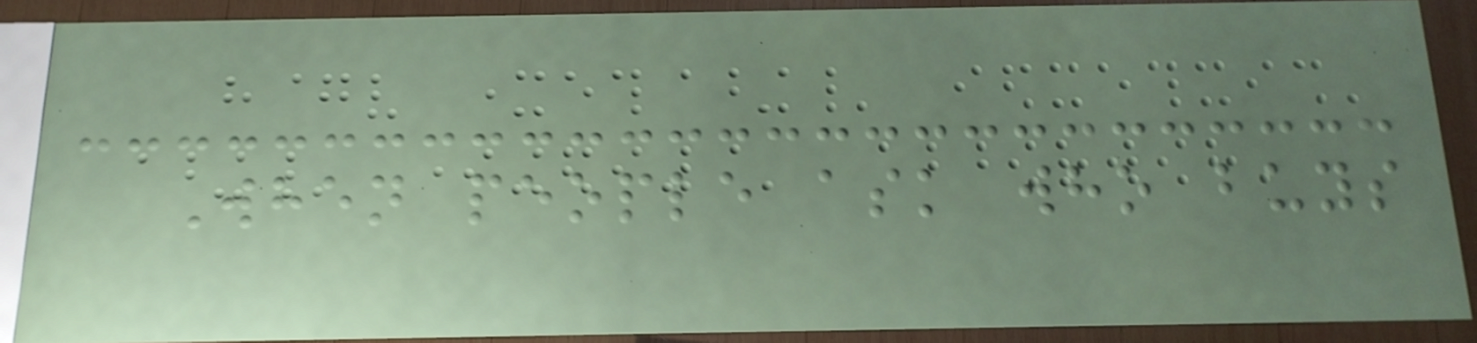When people ask who buys
